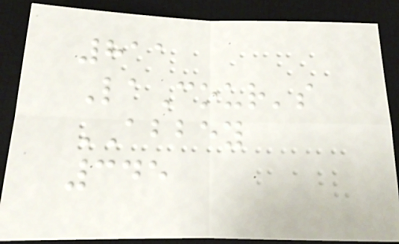811
LaCour's
ABBEY
345
